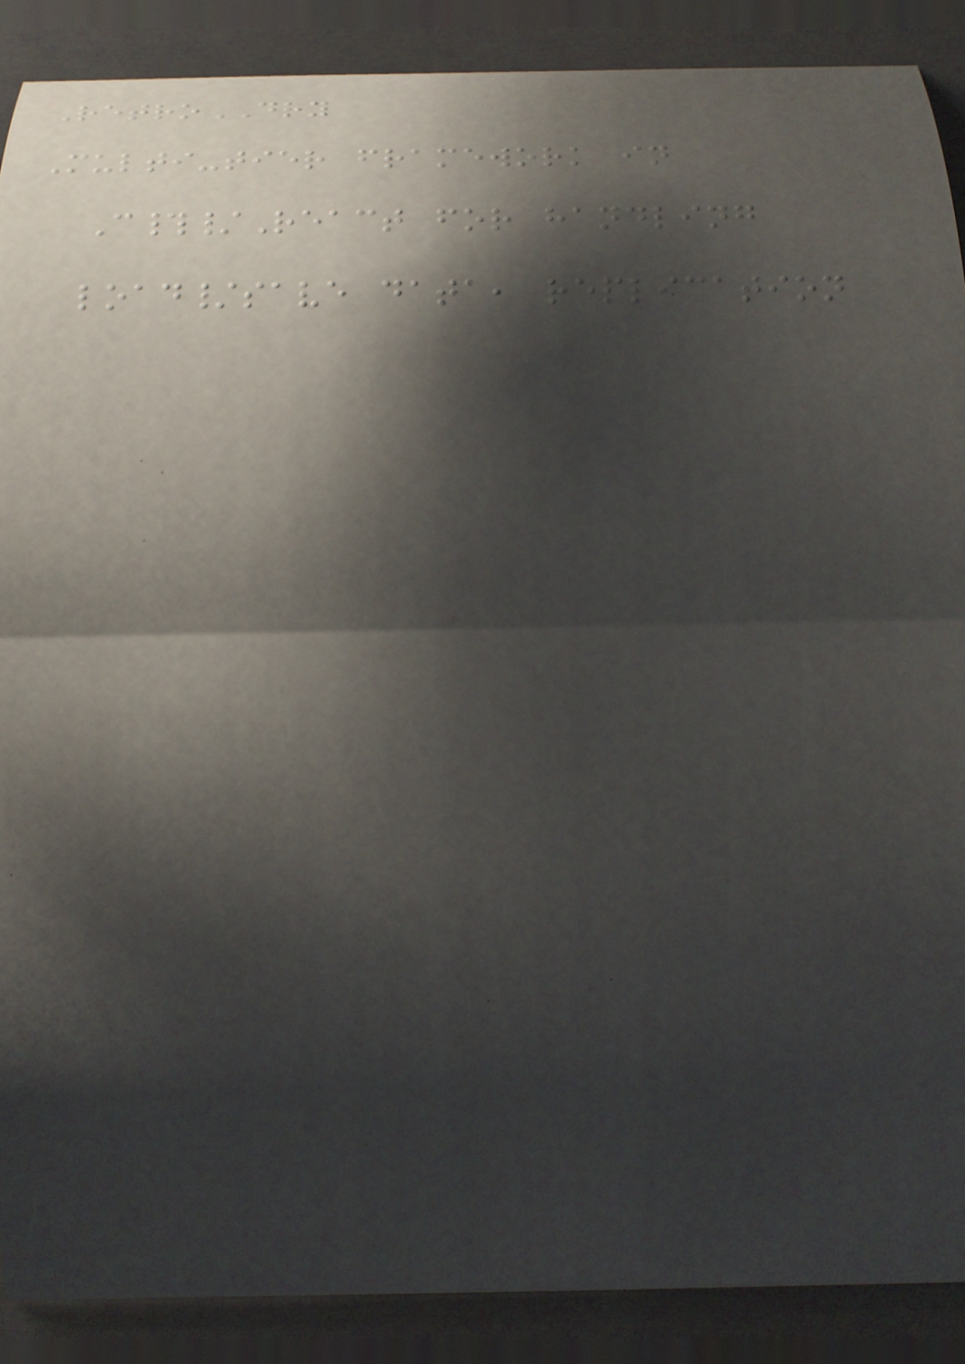RetroDRY
Multi-tier framework in
C#/React for handling
load/save data, replication
